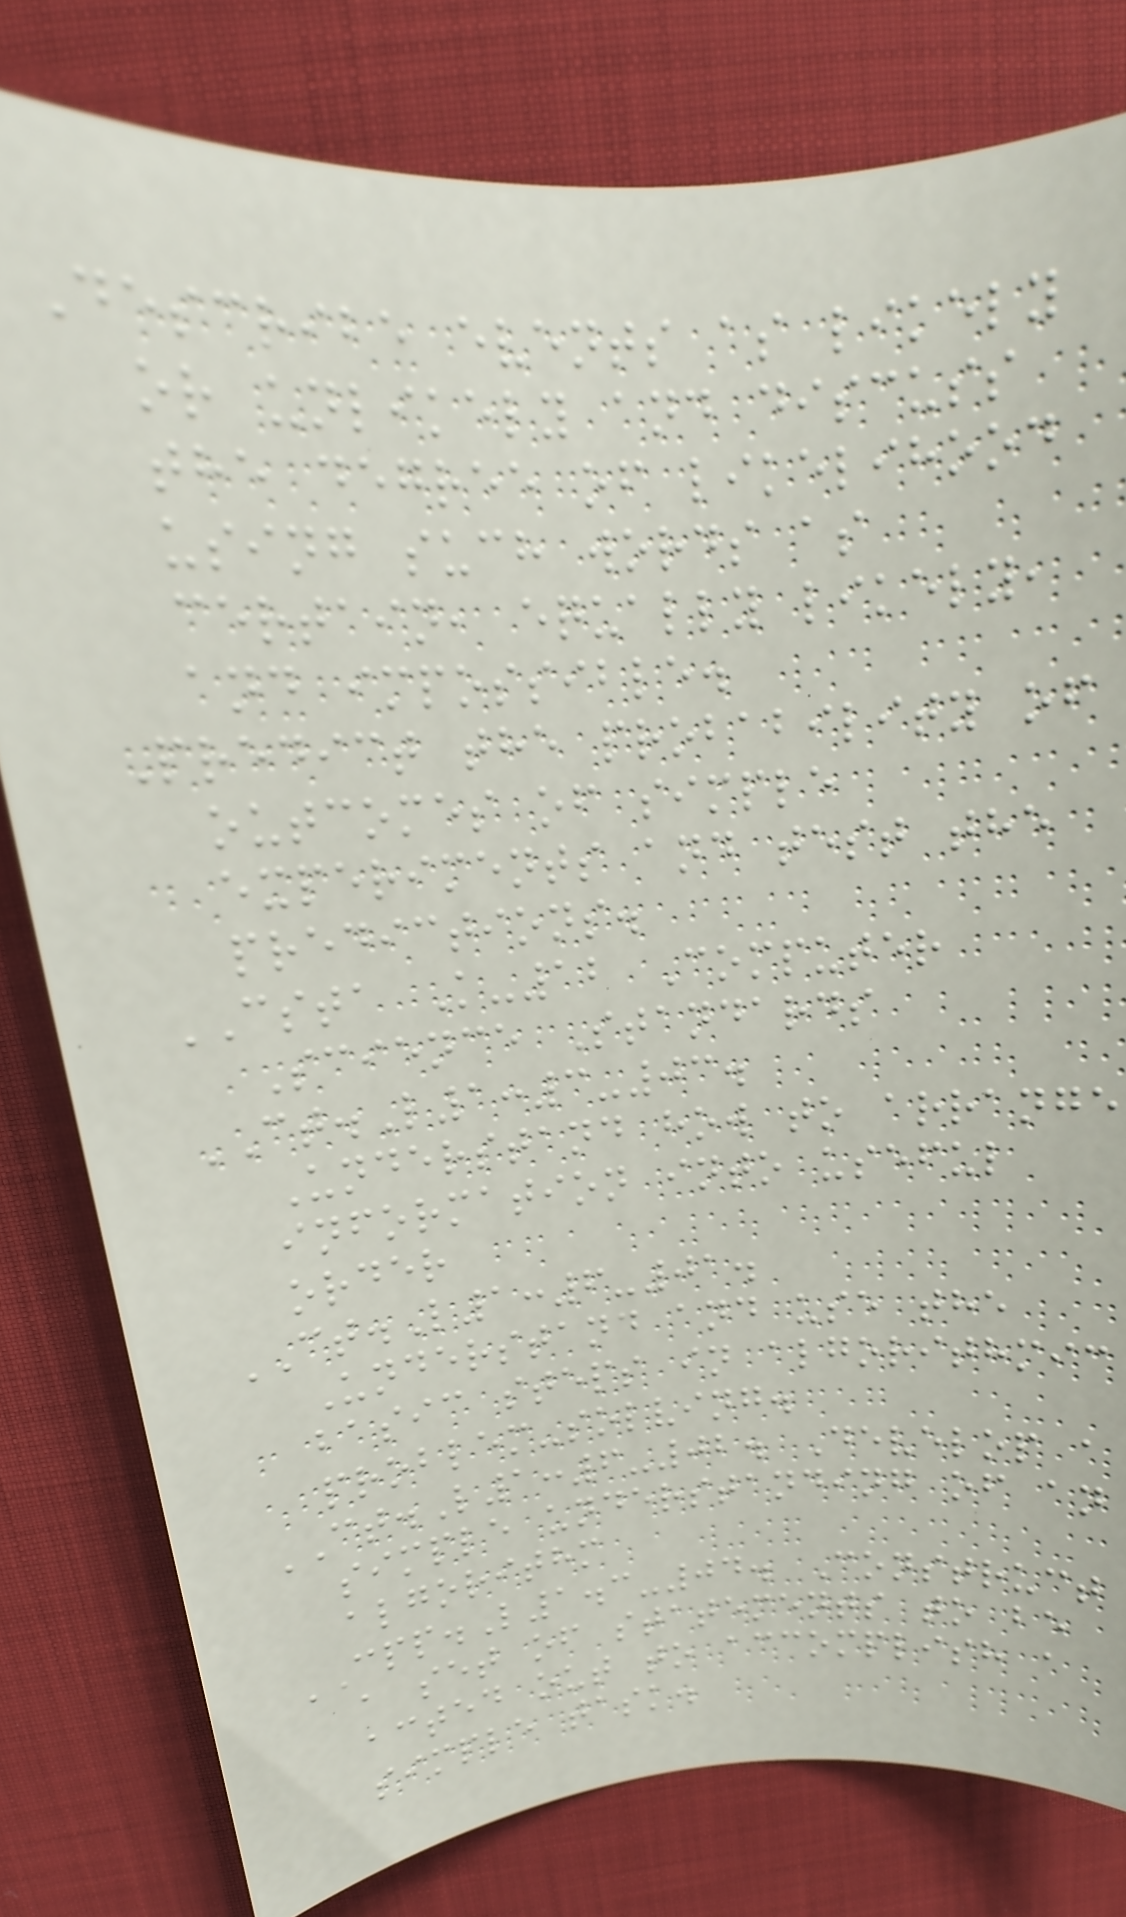Describe events as likely
or unlikely and discuss
the degree of likelihood
using such words as
certain, equally likely,
and impossible.
Predict the probability of
outcomes of simple
experiments and test the
predictions.
CSTA K-12 Computer
Science Standards
CT.L1:3-03.
Understand how to arrange
information into useful
order
CT.L1:6-01.
Understand and use the
basic steps in algorithmic
problem-solving.
CT.L1:6-02. Develop a
simple understanding of an
algorithm
CPP.L1.3-04. Construct
a set of statements to be
acted out to accomplish a
simple task.
